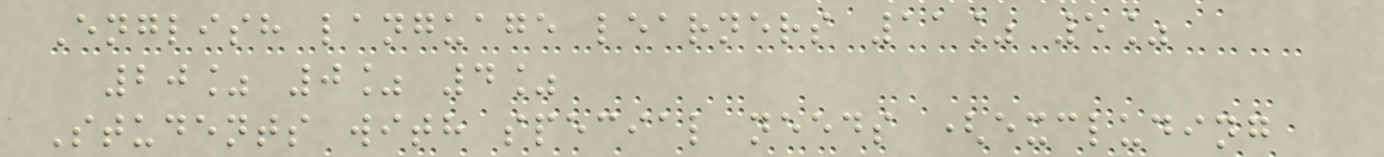English language learners 11% 5%
20% 0% 4%
Students with special needs (excluding
